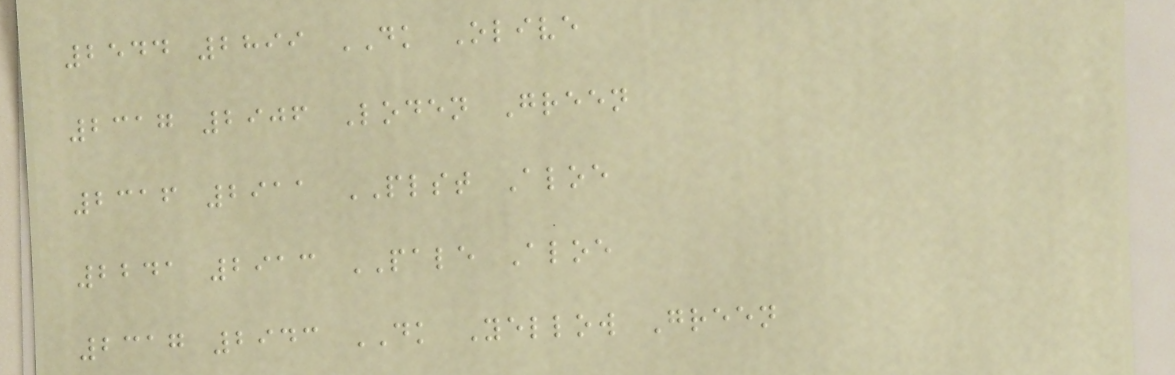2544 2899 DK Olive
2317 2906 Loden Green
2316 2911 PLST Aloe
2241 2913 PALE Aloe
2317 2943 DK Yellow Green
